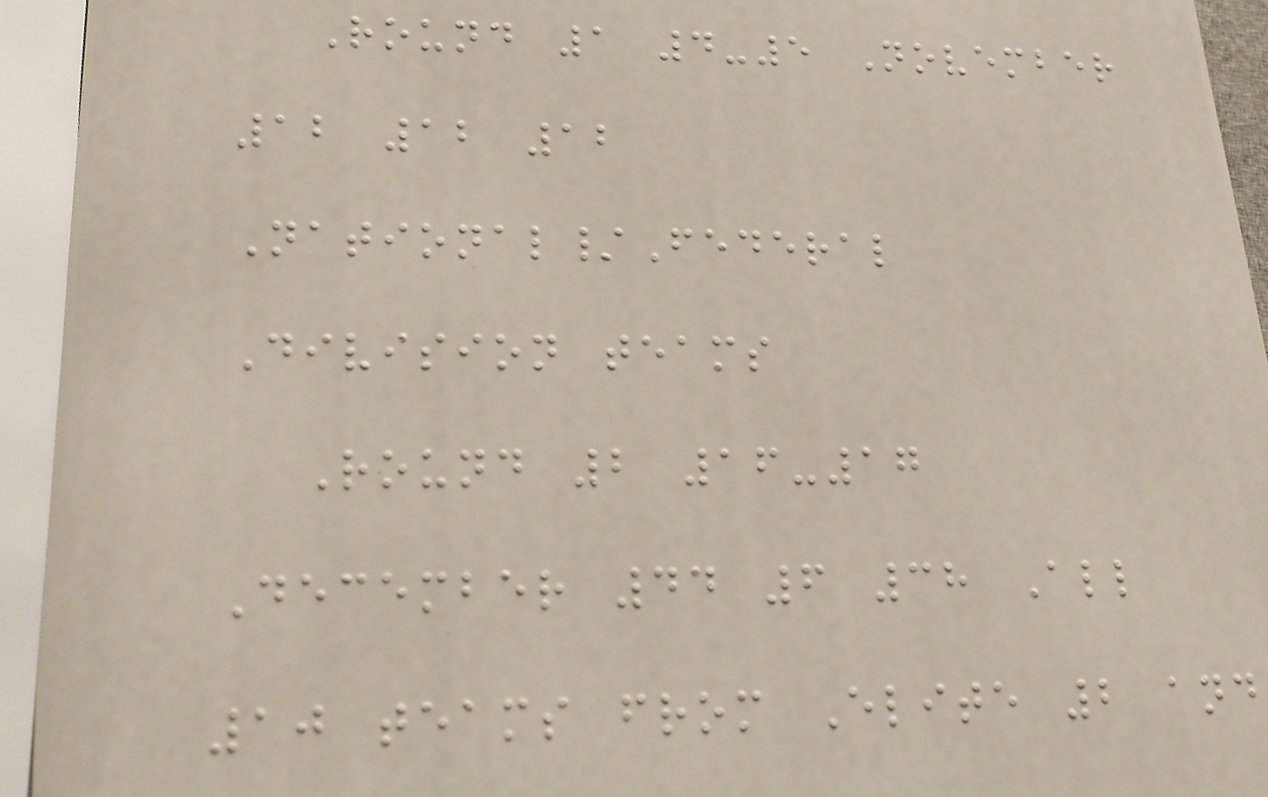Round 1 4-5 November
12 12 12
National/Federal
Division teams
Round 2 16-17
December 44 6 38 All
10 teams from Elite 2 and
